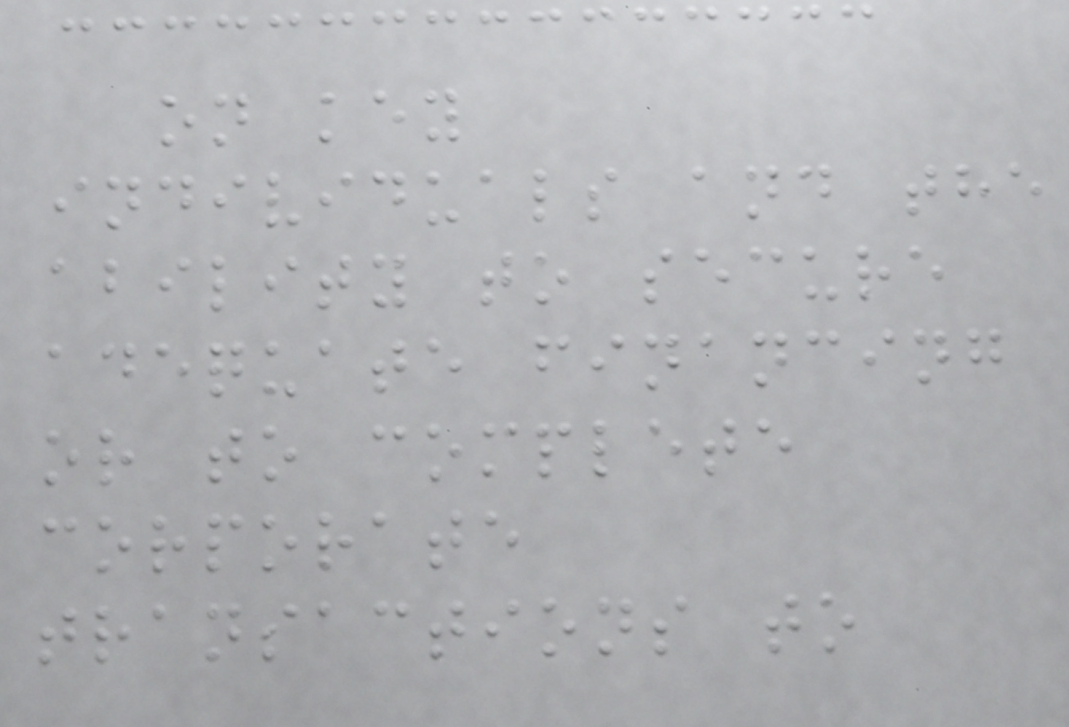on key
individuals and the
ability to secure
adequate financing
or to complete
corporate
transactions to
